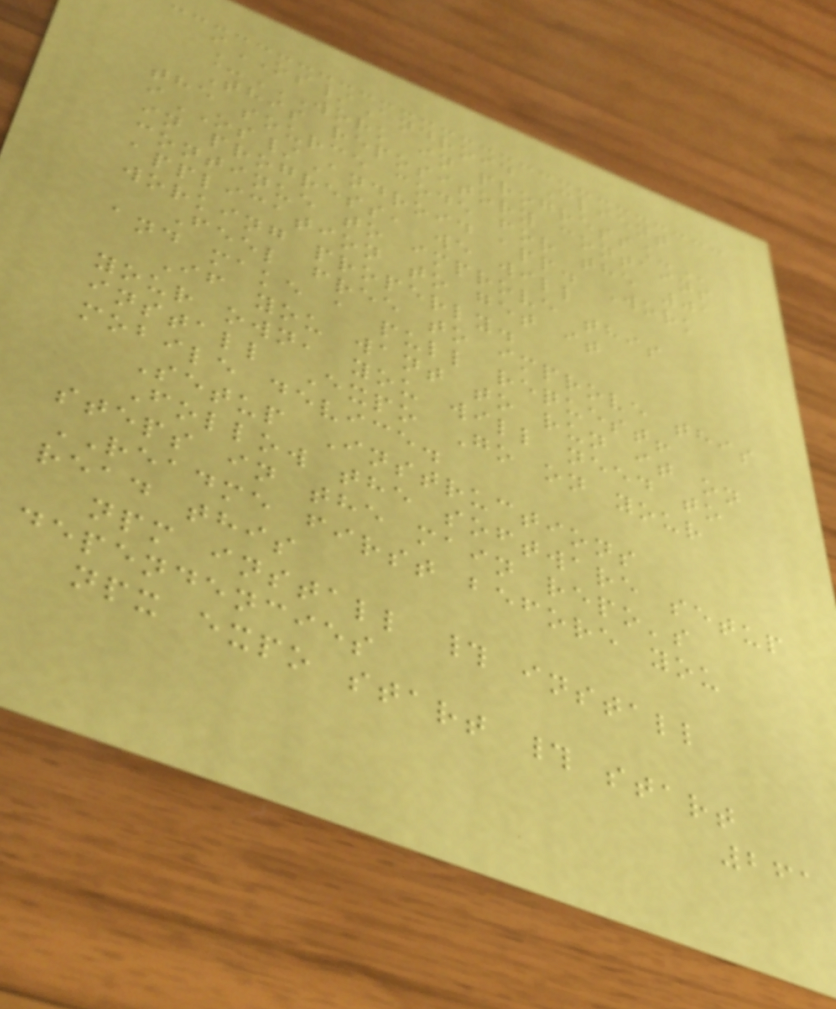iOS/Android Client
_WORK IN PROGRESS_
This repository contains
the source code for the 01
iOS/Android app. Work
in progress, we will
continue to improve this
application to get it
working properly.
Feel free to improve this
and make a pull request!
If you want to run it on
your own, you will need to
install Expo Go on your
mobile device.
Setup Instructions
Follow the software setup
steps in the main repo's
README first before you
read this
npm install # install
dependencies
npx expo start # start
261
